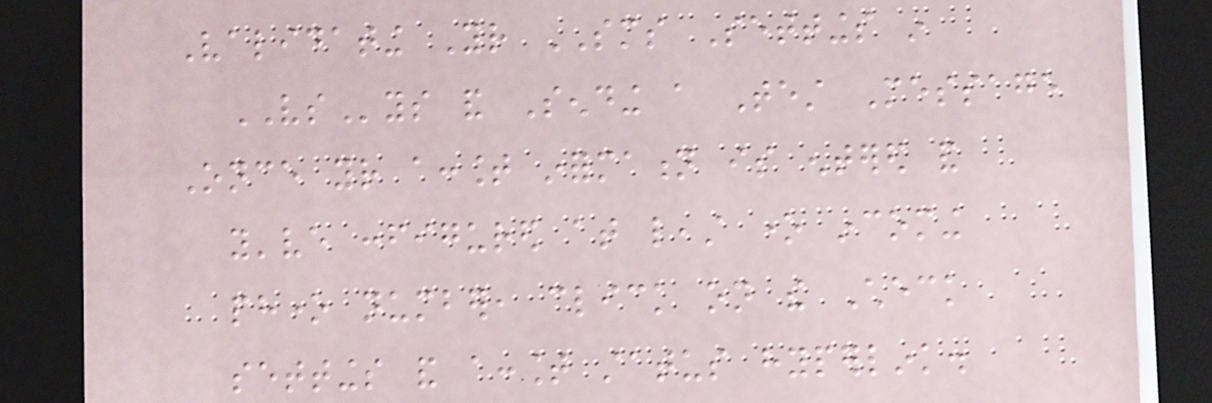Validating Your SMS Settings in
VSys and Sending a Test Message
Once your account information is entered and
you've configured at least one incoming
phone number, click on the Check
settings and account status hyperlink.
